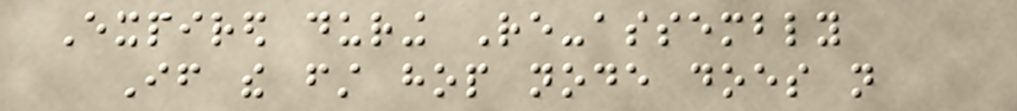Expired during Re-assembly
If the first hop node does not
